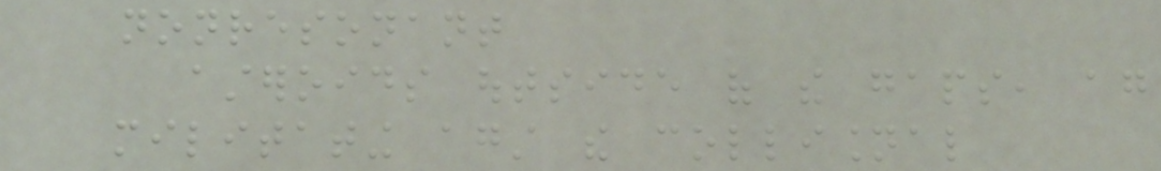nonresonant
asteroids outside of the gaps, again
militating against the collisional
